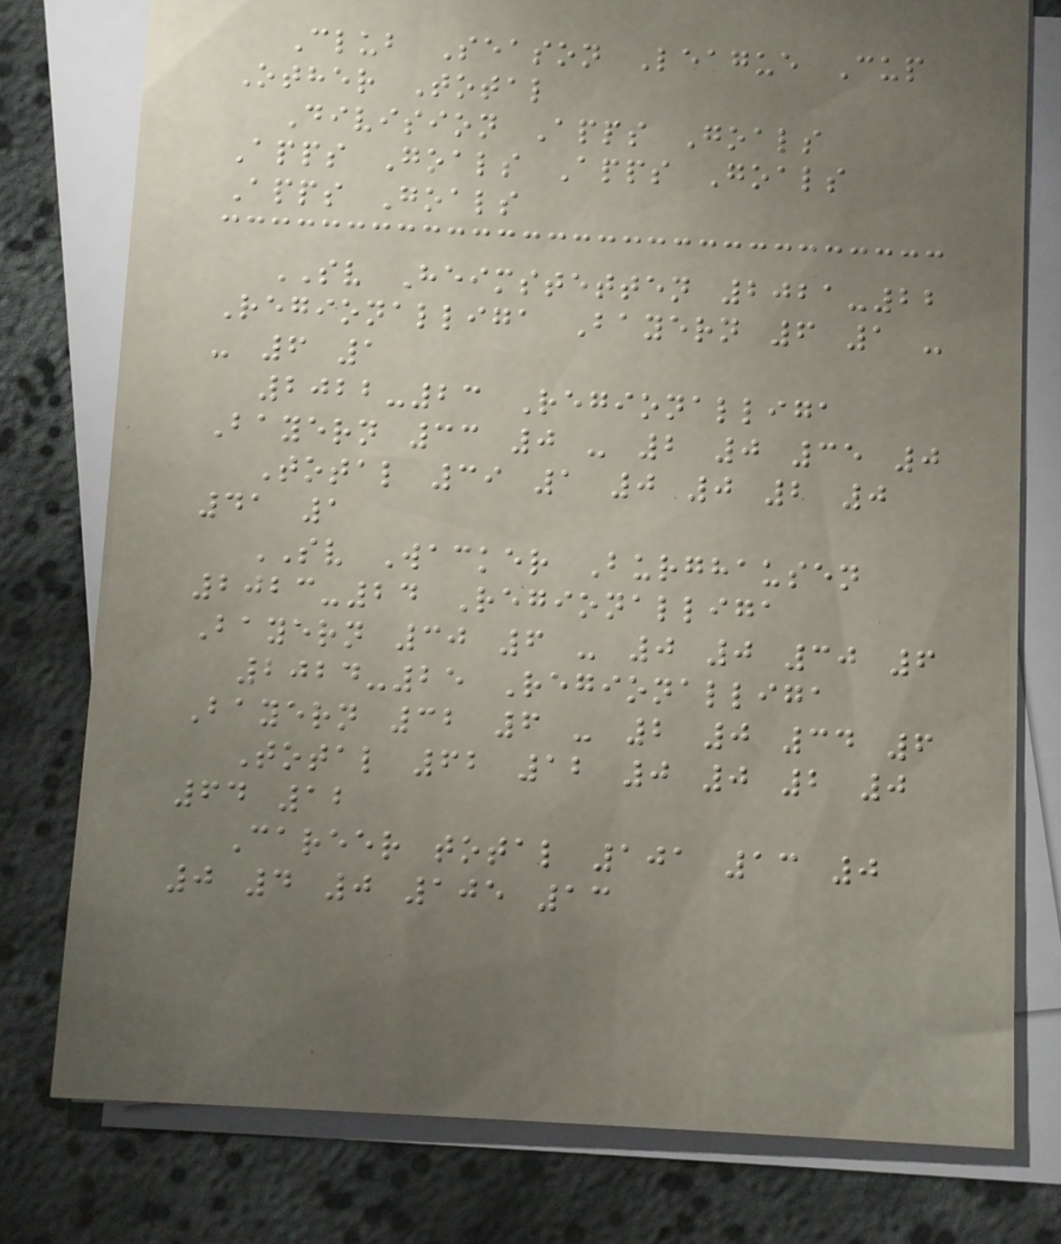Club Season League Cup
Other Total
Division Apps Goals
Apps Goals Apps Goals
Apps Goals
SV Heimstetten 2021-22
Regionalliga Bayern 6 1 -
- 6 1
2022-23 Regionalliga
Bayern 33 0 - 2 0 35 0
Total 39 1 0 0 2 0
41 1
SV Wacker Burghausen
2023-24 Regionalliga
Bayern 30 6 - 0 0 30 6
2024-25 Regionalliga
Bayern 32 6 - 2 0 34 6
Total 62 12 0 0 2 0
64 12
Career total 101 13 0
0 4 0 105 13
